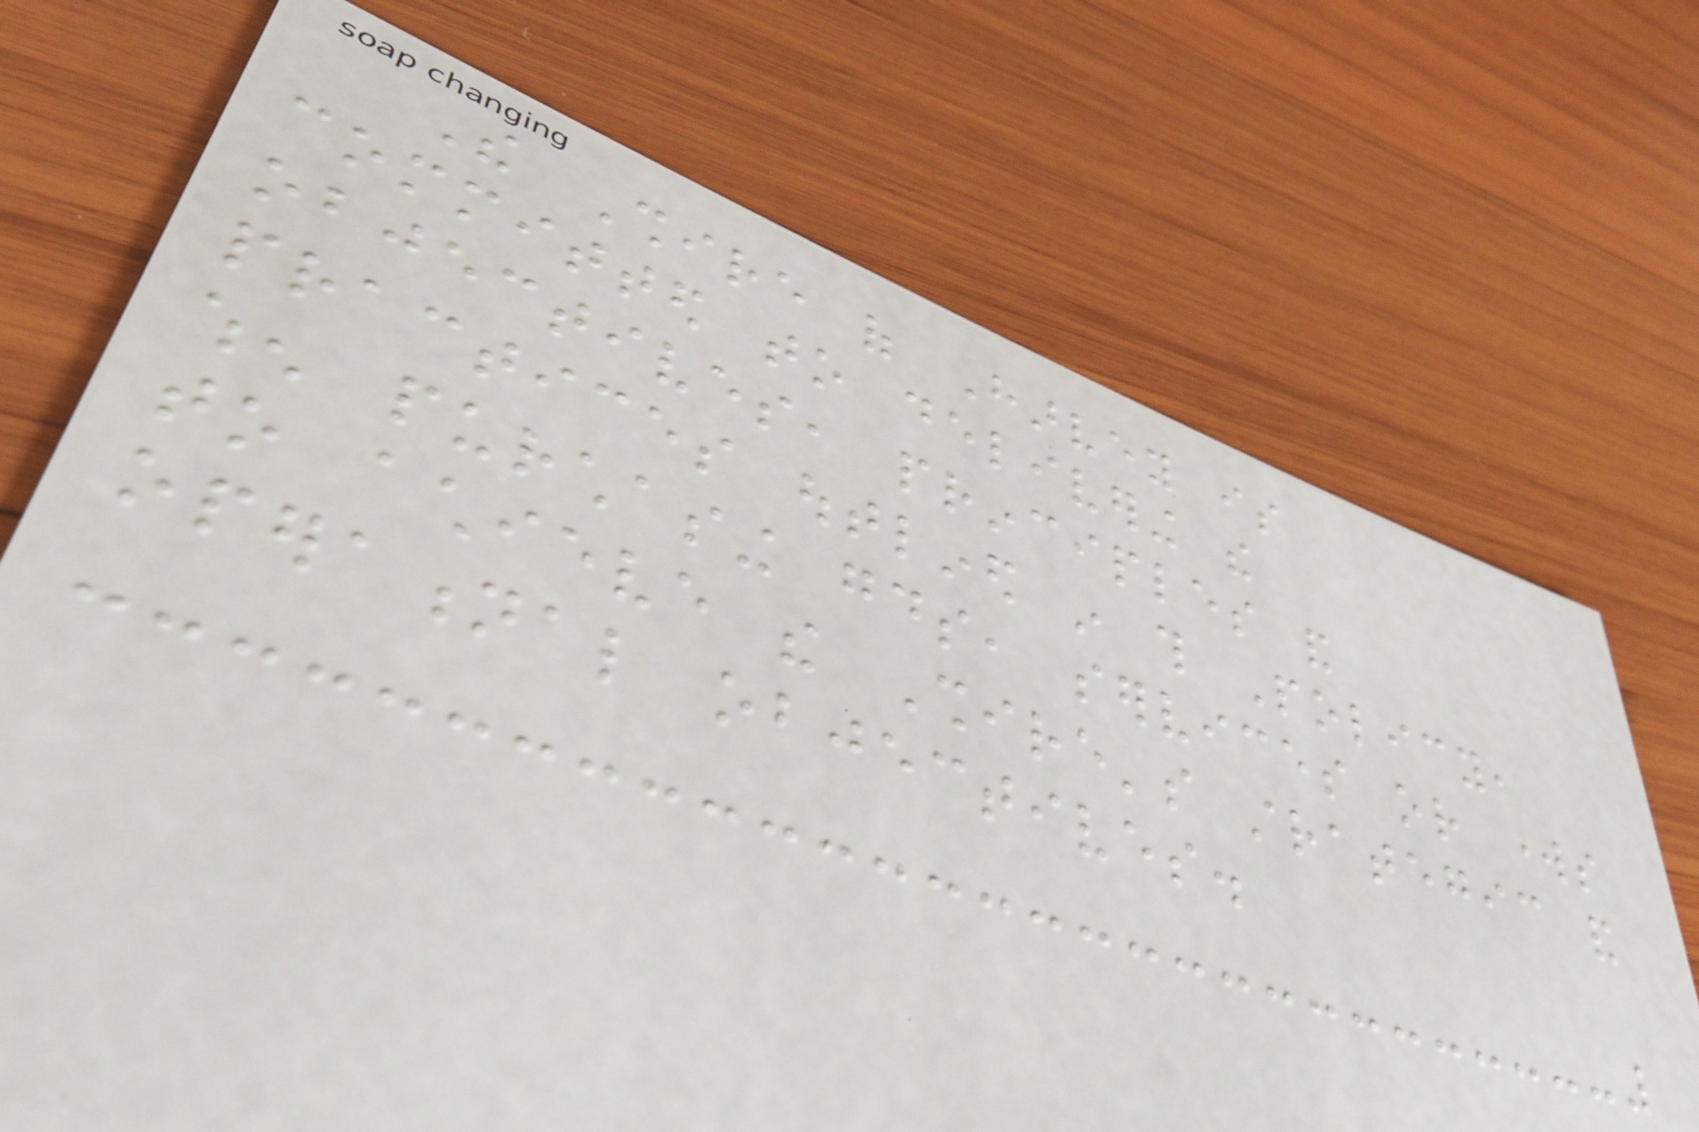The Shire of Harvey is
committed to delivering the
objectives, principles and
practices outlined in this Policy,
when purchasing goods, services or works
to achieve the Shire's strategic and
operational objectives.
